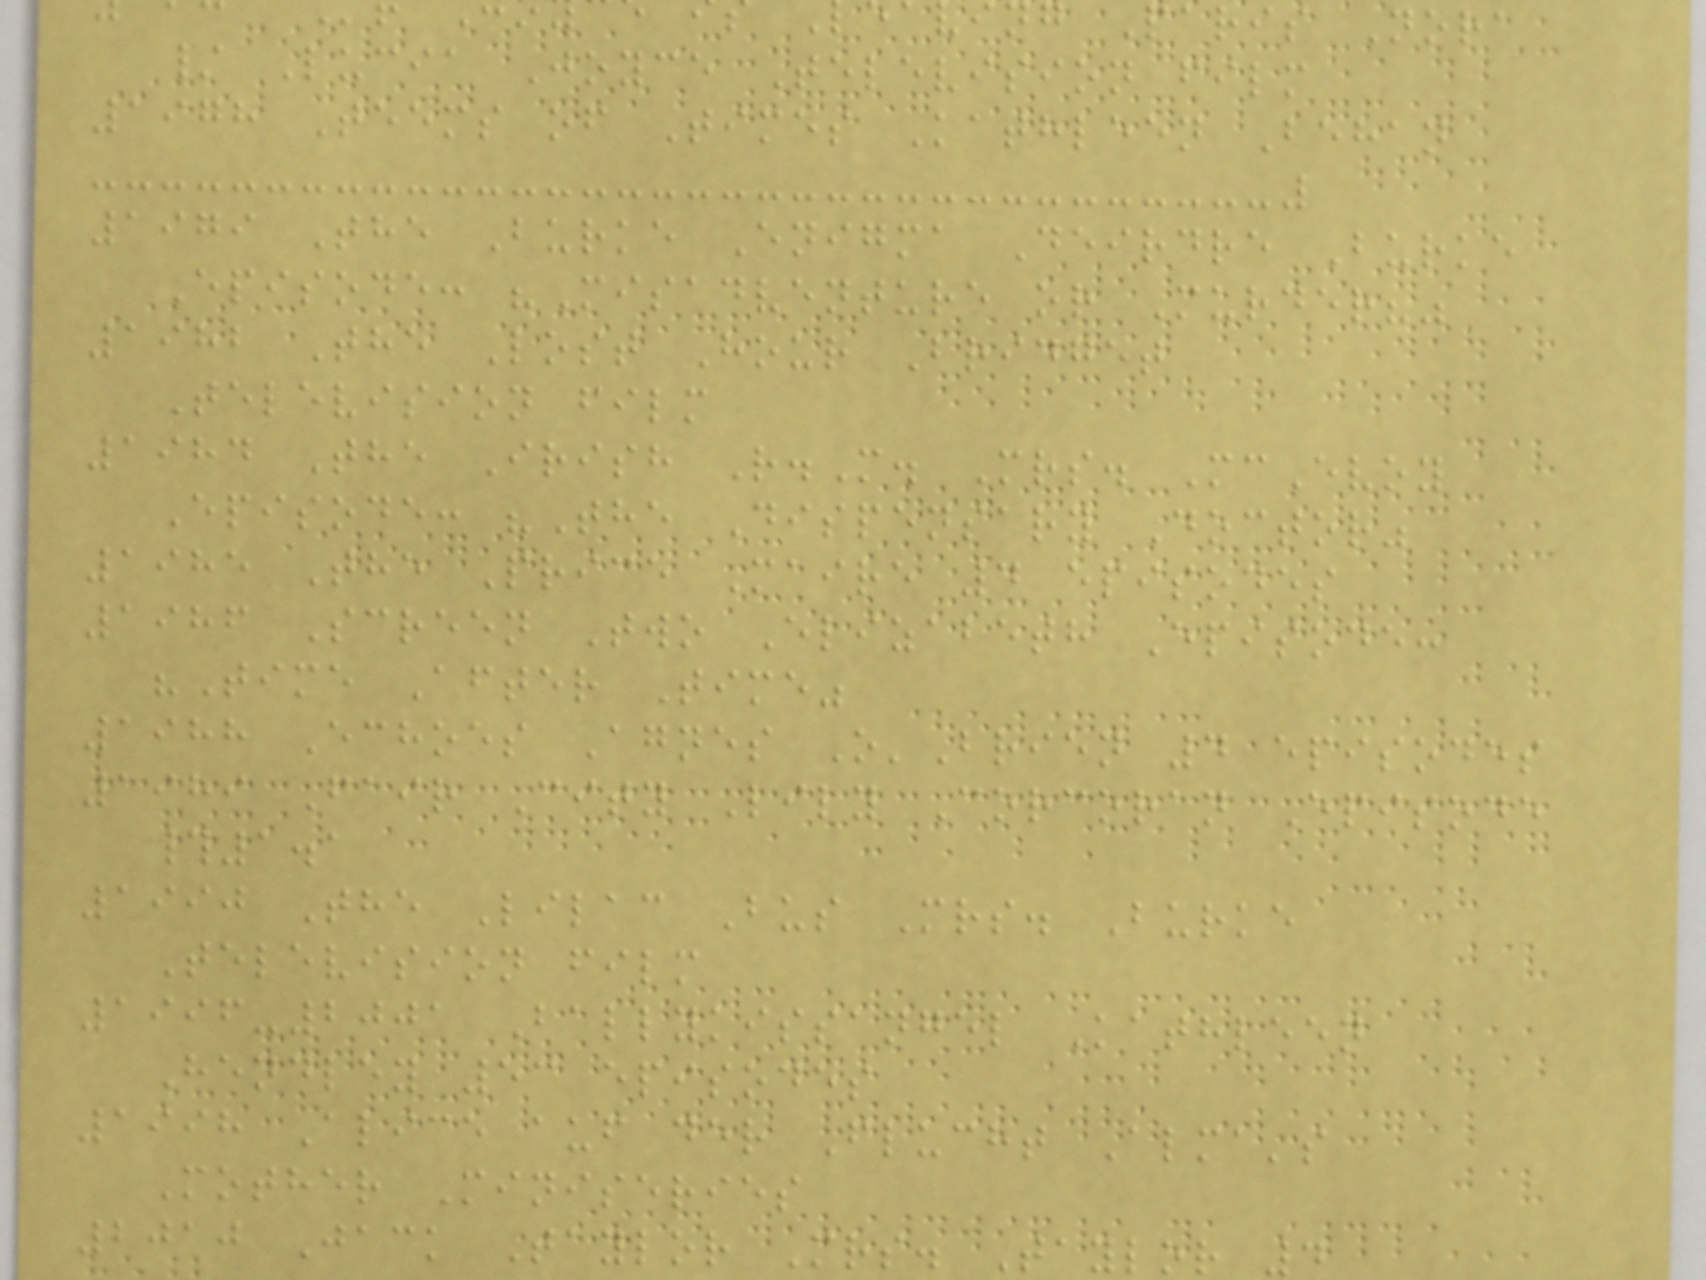ng Paris Nora
/ Lucia Joyce Television film
1978 Teems of Times Kathleen Behan
1979 The Burke Enigma Deirdre Burke
Episode: "Misadventure or Murder?"
1982 The Lost Hour Bridget
Television film
1984 The Irish R.M. Mrs. McEvoy
Episode: "The Dispensary Doctor"
1985 The Price Maire 4 episodes
1986 Screen Two Elizabeth Episode:
"Time After Time"
1988 Echoes Agnes O'Brien 4 episodes
1989 Fair City Lily Corcoran Episode
#1.1
1990 The Lilac Bus Mrs. Burke
Television film
1996-2001 Ballykissangel Kathleen
Hendley 53 episodes
1998 Alice auf der Flucht Alma's
Mother Miniseries
2010 Jack Taylor Mrs. Taylor 4
